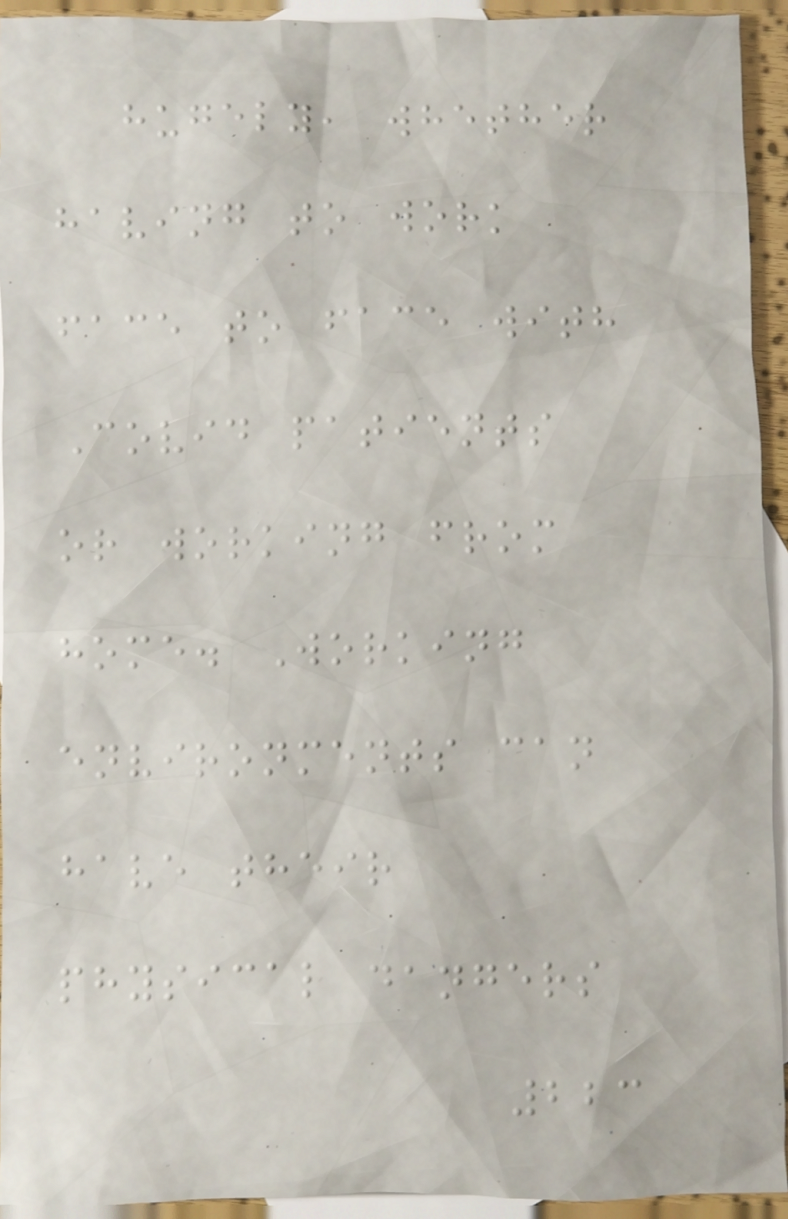hugely, whether
having to work
face to face with
Covid patients
or working from
home. Working
environments can
have their
physical dangers
223
